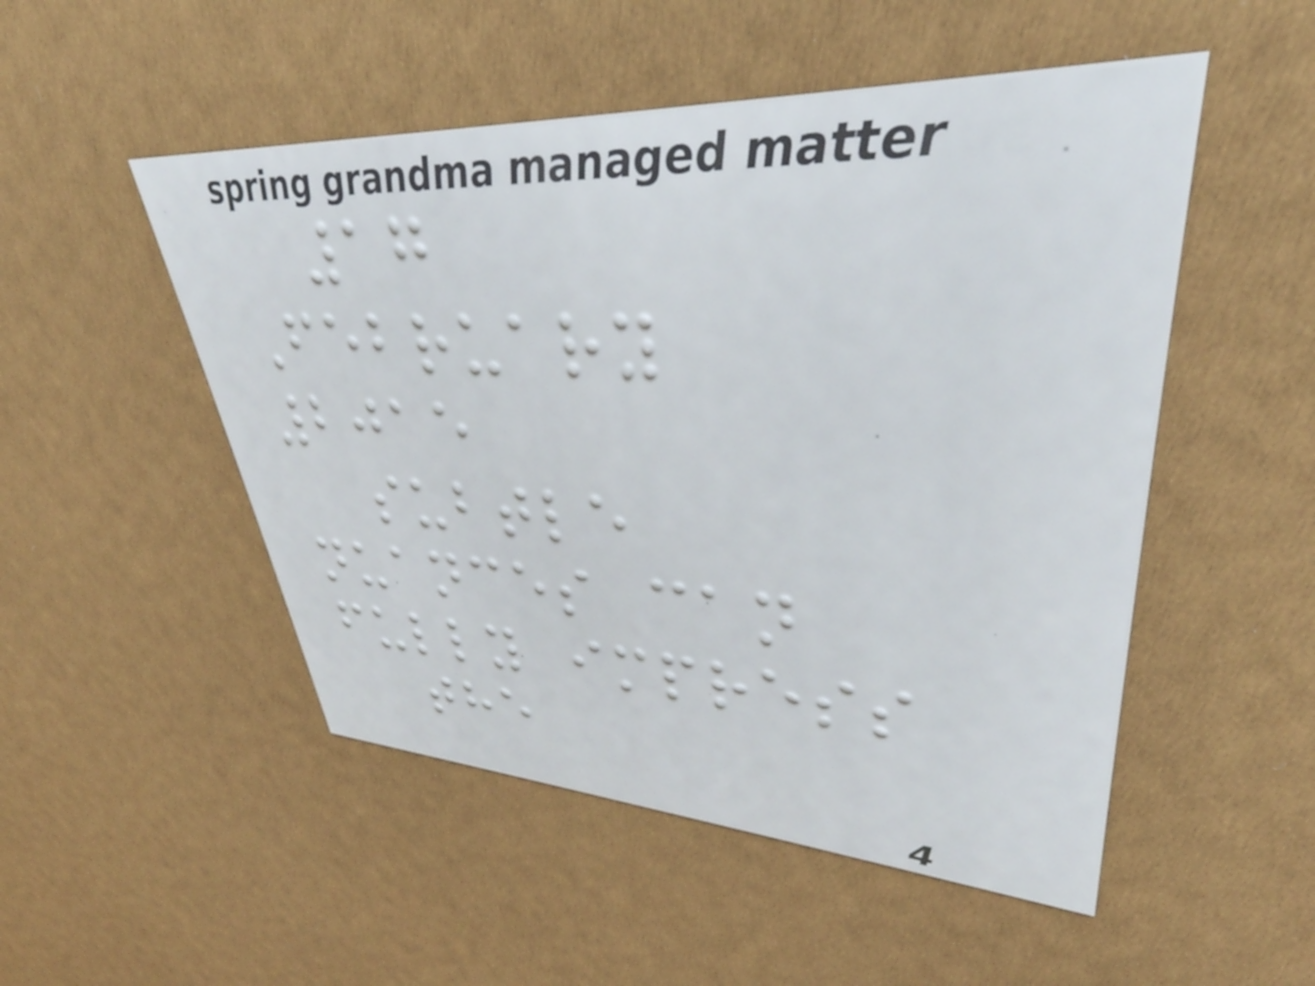17
February
2015
subtle
nuances can
fully impress
the
